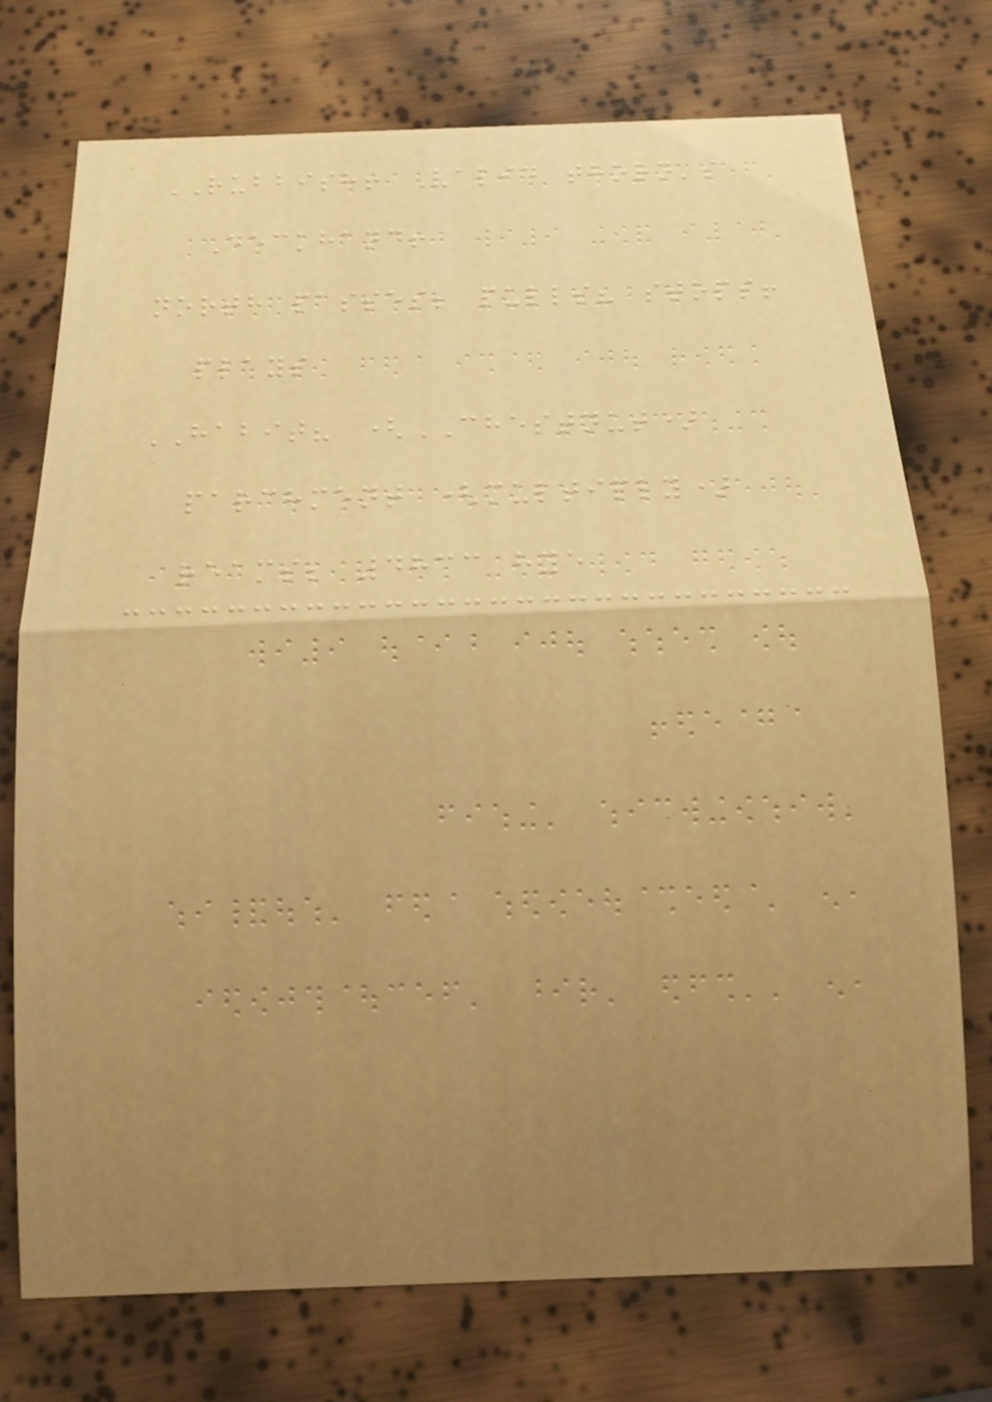RUBBISH! Valid thorn's
Deckhand!
north passes; pulls? stops!
plays
HABIT? (CHESTNUT)
parchment (multiply)
reams; 4833 hye
